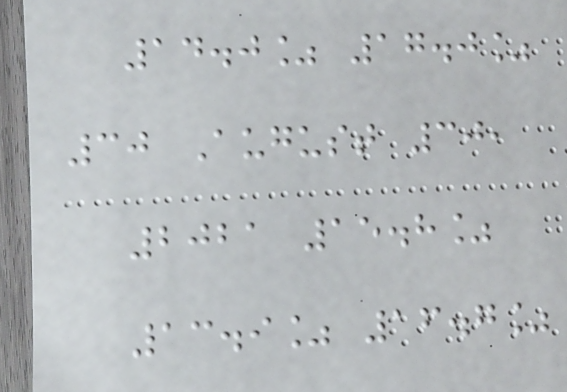14.0% 17.0%
30 August 30,
2021 15.8%
13.9% 16.7%
